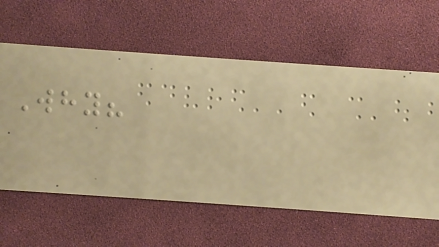Why?
